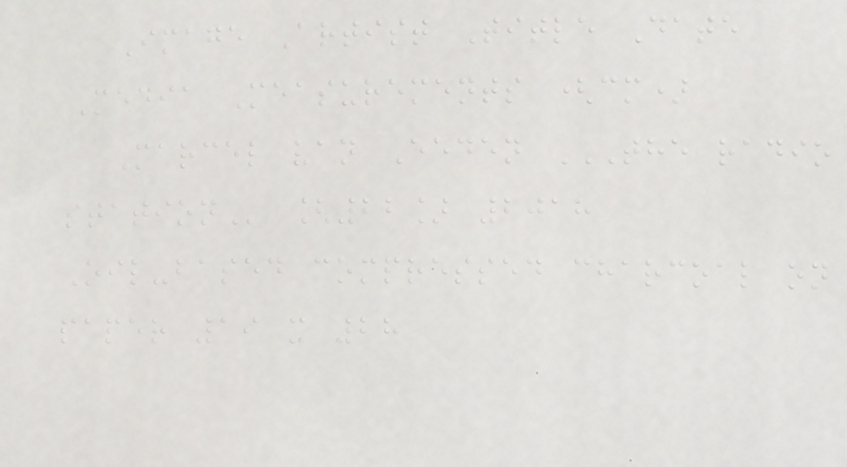Image Artist Title Date
Media Measurements (cm)
Marcel van Eeden THE RADIO
STATION [22] 2018
Oil-based compressed charcoal on
paper 19 x 28
